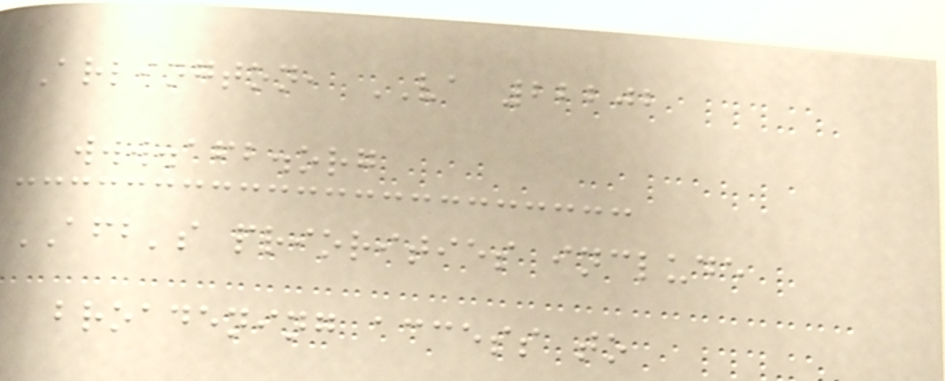Arlington, VA 22202
www.afb.org
AFB's priorities include
broadening access to
